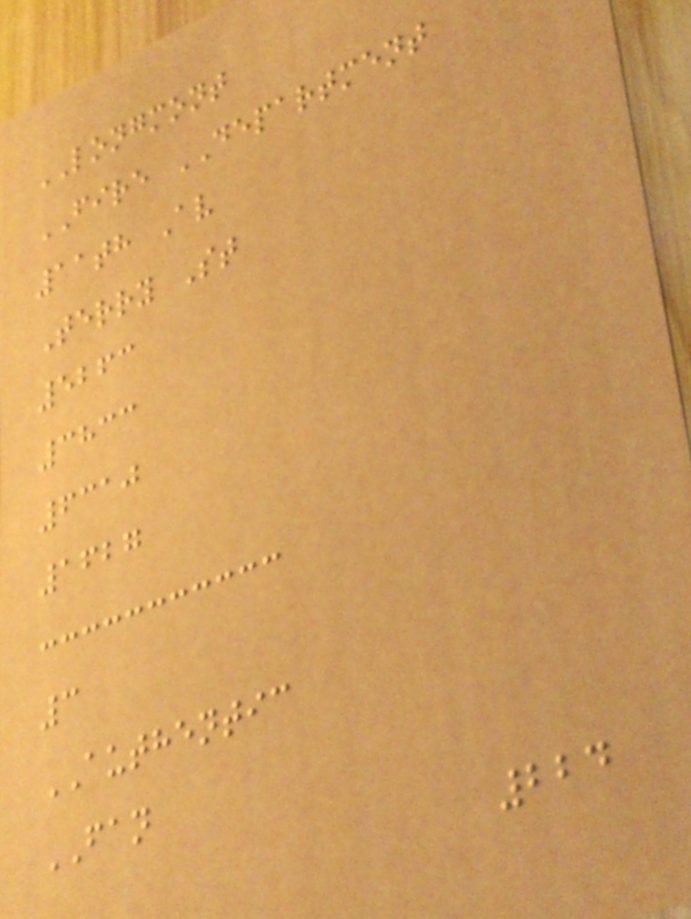LONGMONT
FIRE DEPARTMENT
11th Av
Terry St
5263
3833
6310
1627
3
AUTHENTIC
FAN
224
